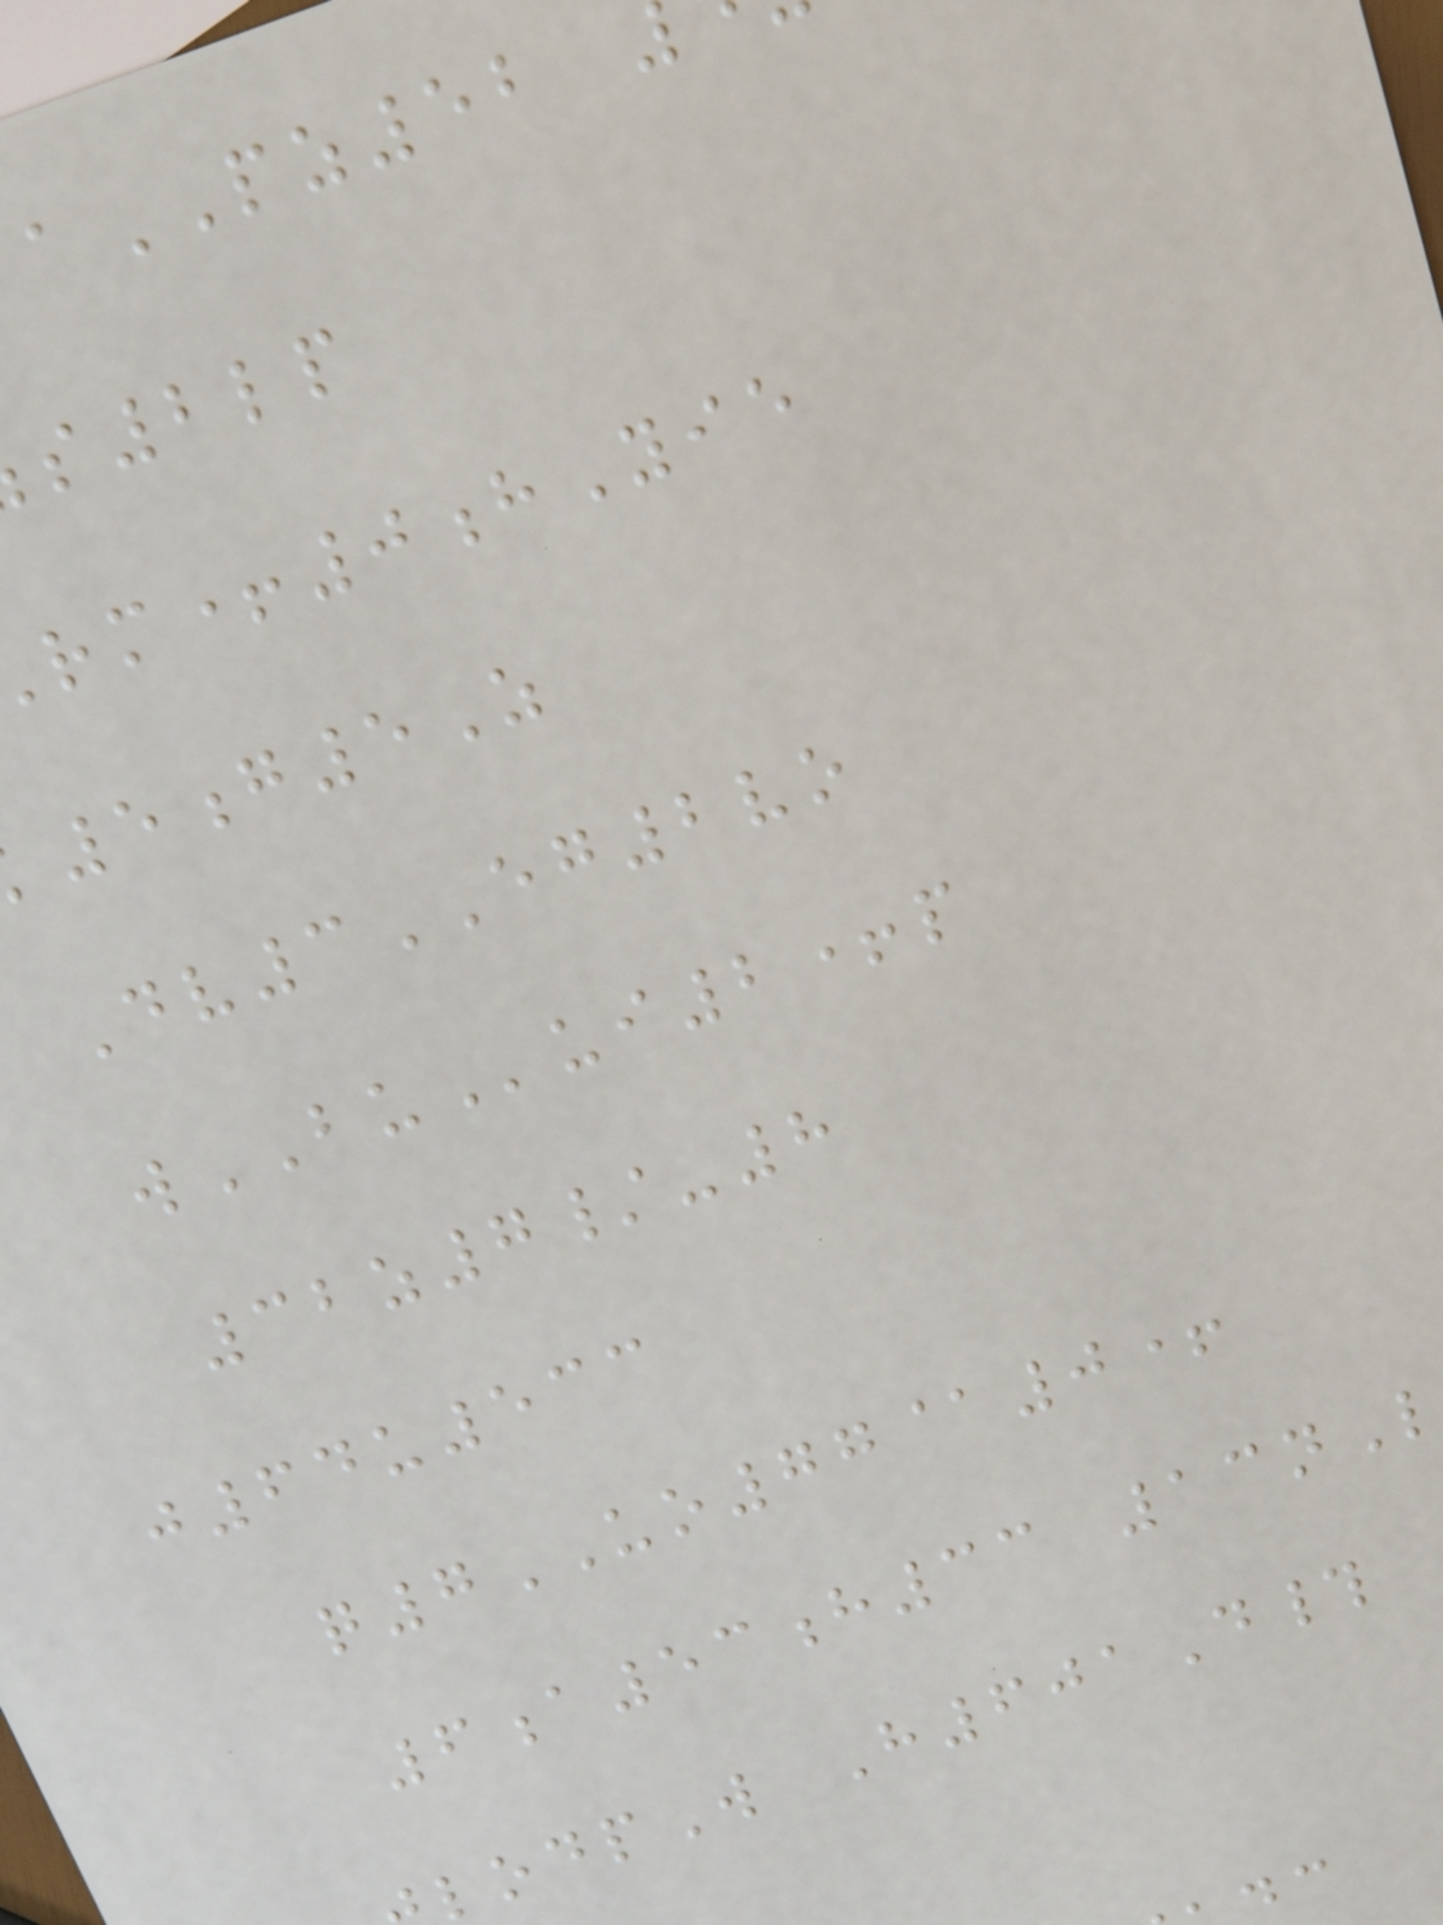aPZ52
s2lp
m+0hYie
5g5Z
Dv3EG2vo
wBUui2+p
32z7/-8
j64u533
q7UO77@0+
6a53h33 13nL
lodpW H601D#
